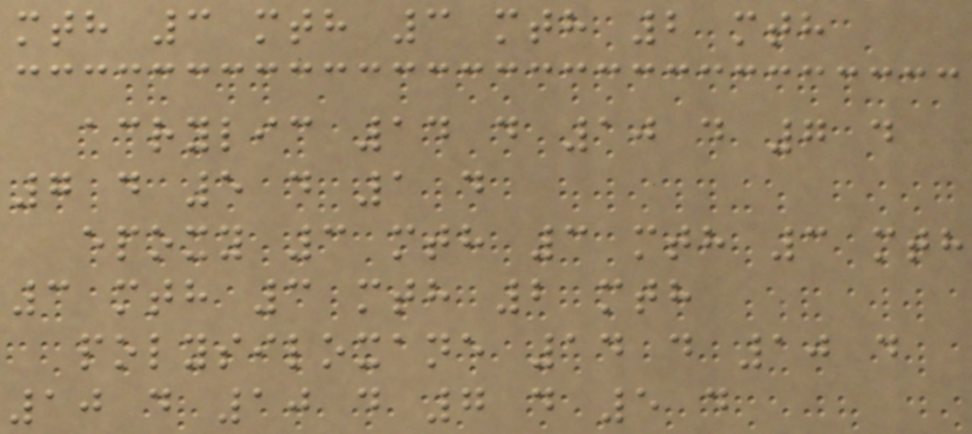mth 3 mth 3 mth 2 mth
acrylic 14 d 10 d 7 d
7 d 5 d 1 d
epoxy 3 mth 3 mth 3 mth
3 mth 3 mth 2 mth
polysiloxane 14 d 10 d
10 d 10 d 7 d 5 d
